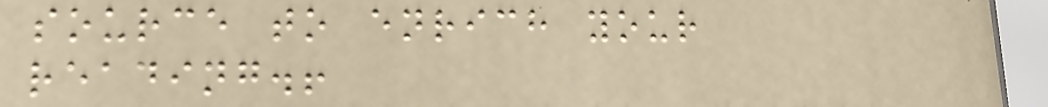source to enrich your
reading.!
